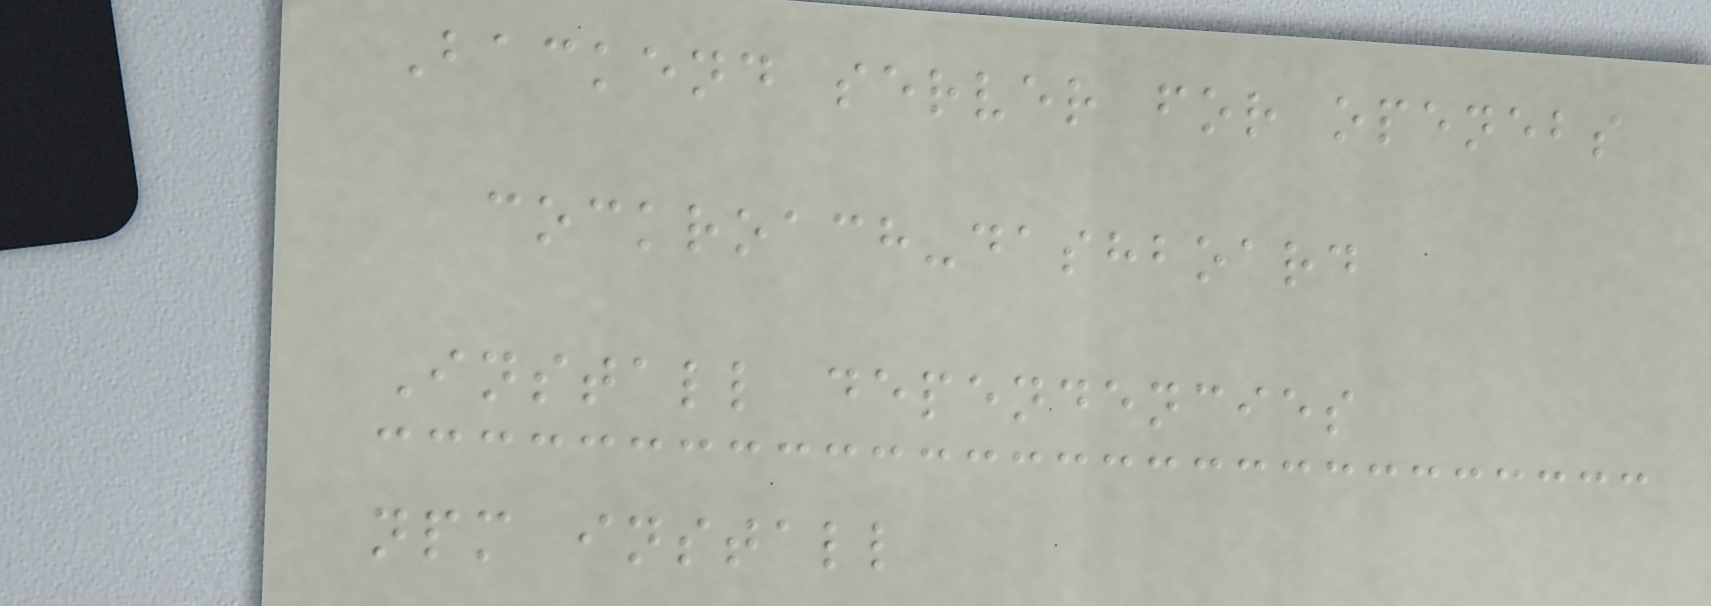Backend server for openebs
cockroach-dashboard
Install dependencies
npm install
